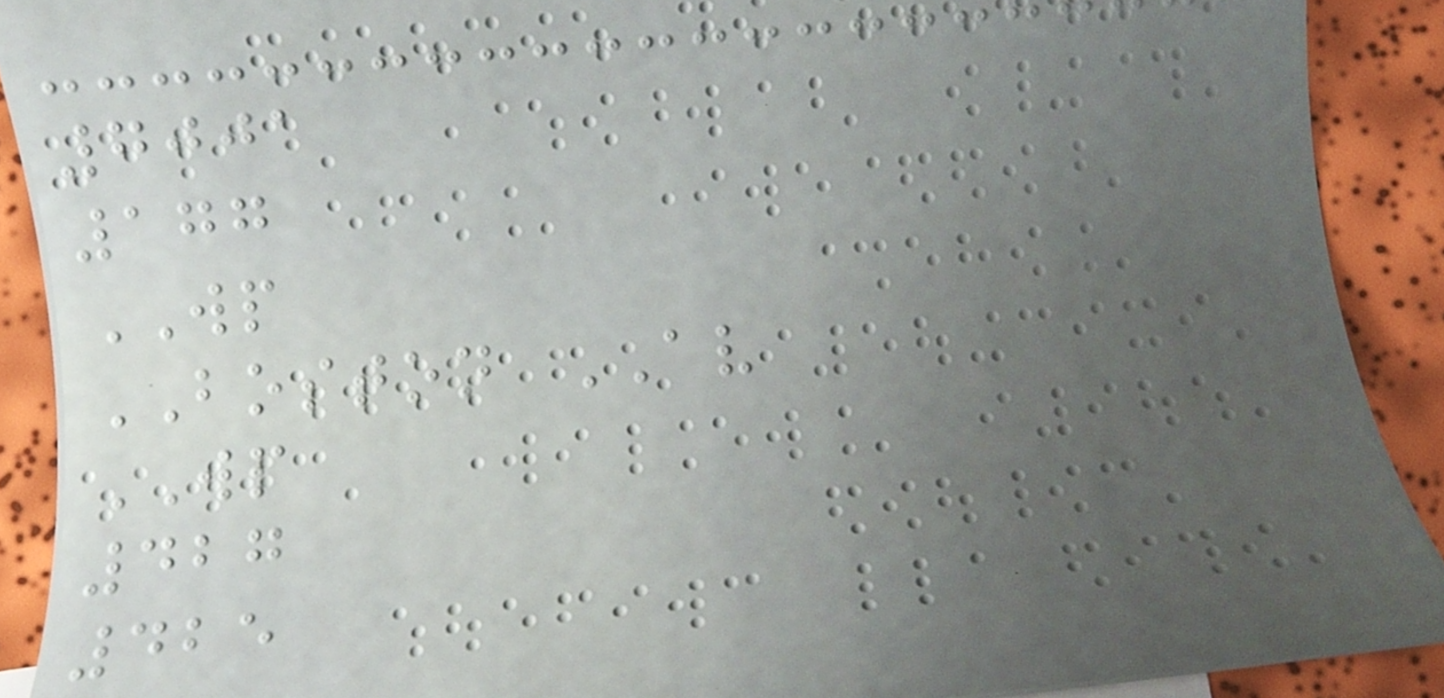7001
177
WP
BOSTON AV
WP
427
425
